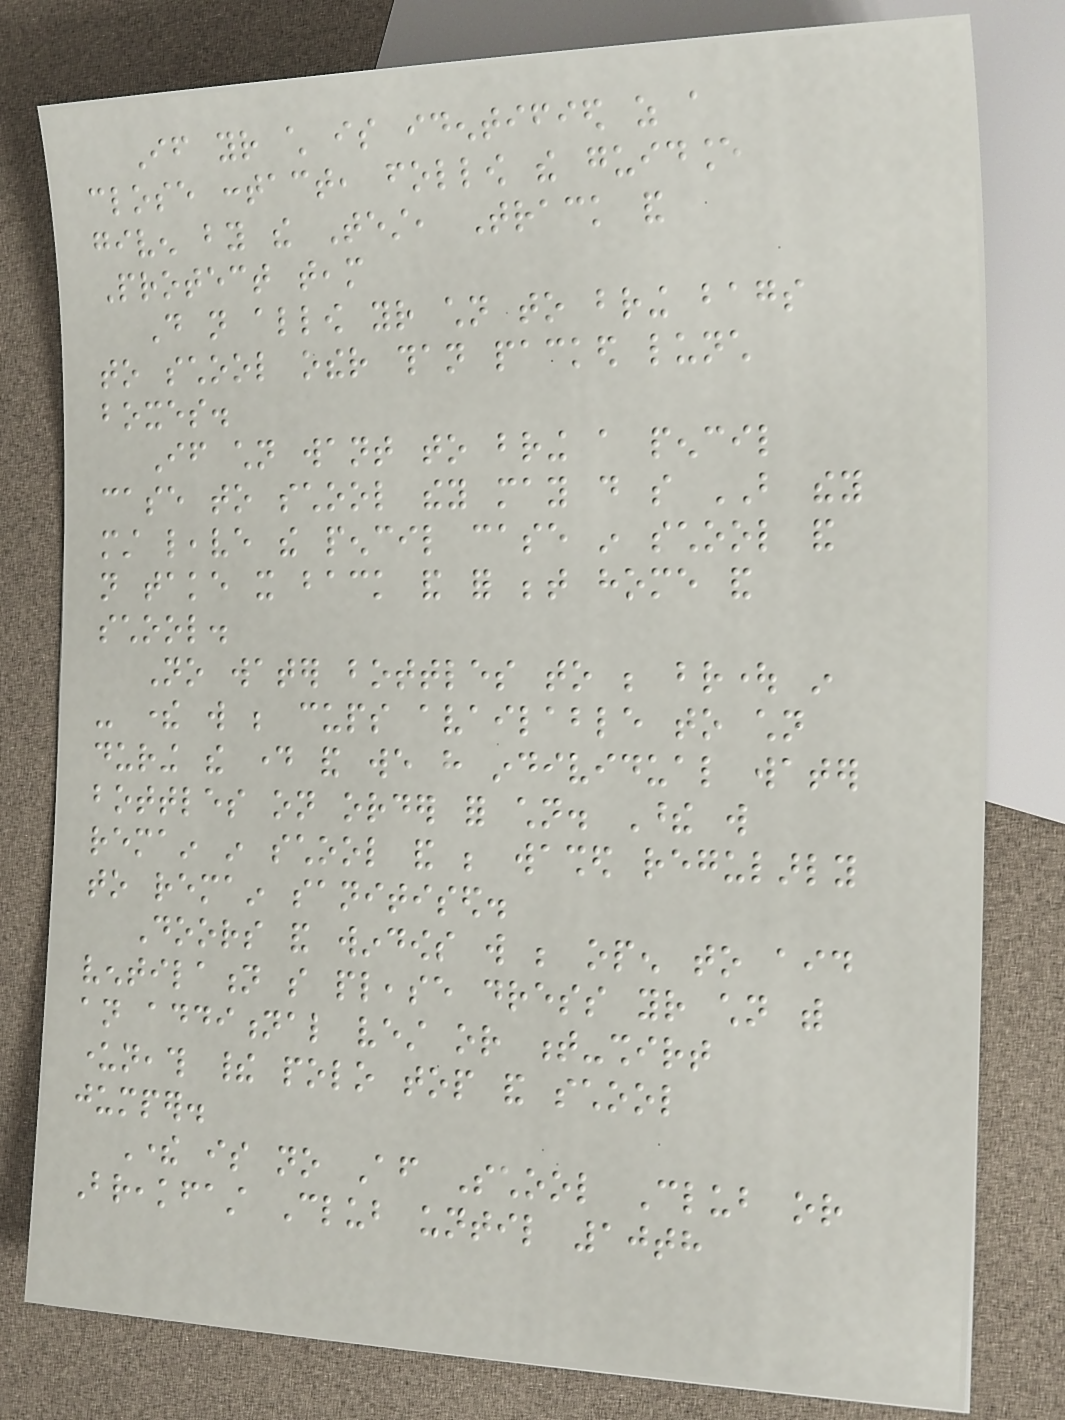If your child is identified as a
close contact, follow the guidance
given by the Test, Track and
Protect team
Do not allow your children to bring bags
to school other than packed lunch
boxes.
If children want to bring a pencil
case to school they may do so BUT they
must leave the pencil case in school and
not take it back and for between home and
school.
No water bottles to be brought in
- there will be cups available to children
during the day and we have individual water
bottles on order for children. These will
remain in school and be washed regularly
to remain sanitised.
Doors and windows will be open to aid
ventilation so please dress your children with
an additional vest or t-shirt
underneath their polo top and school
jumper.
There is no After School Club or
Breakfast Club until 10th
